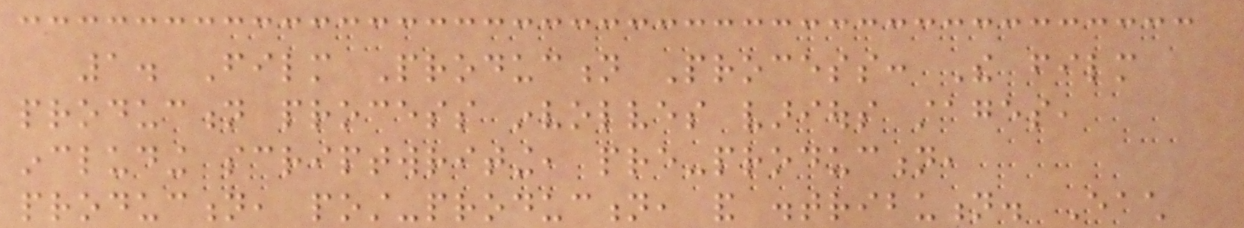1. Film Production Process: The film
production process involves various stages,
including scriptwriting, pre-production,
production, post-production, and distribution. Each
